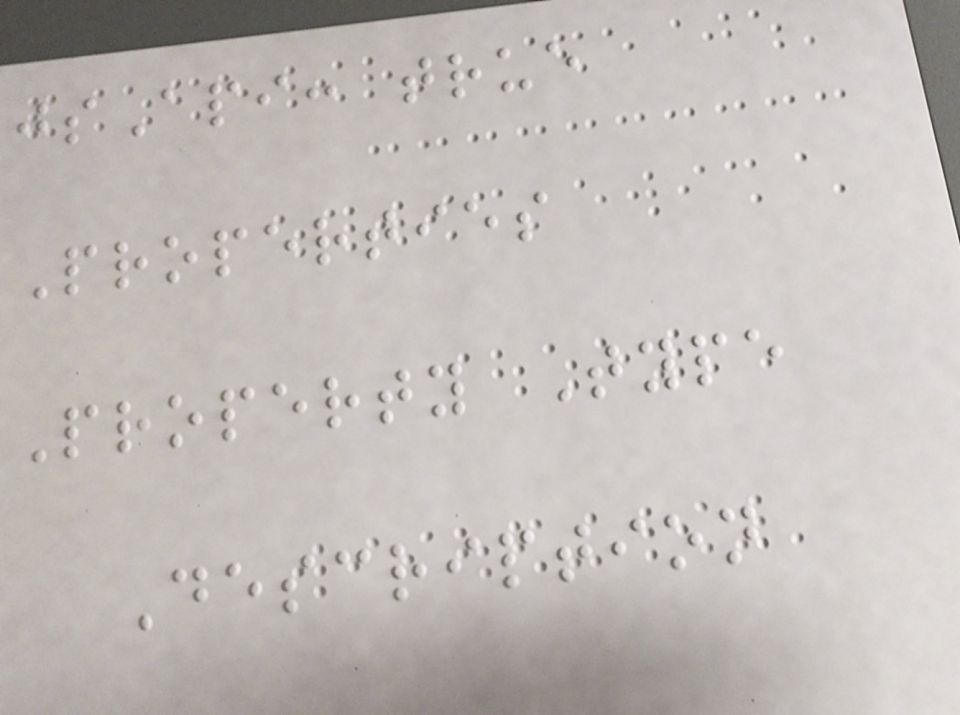jsApi: true
Properties
Property Type
Description
